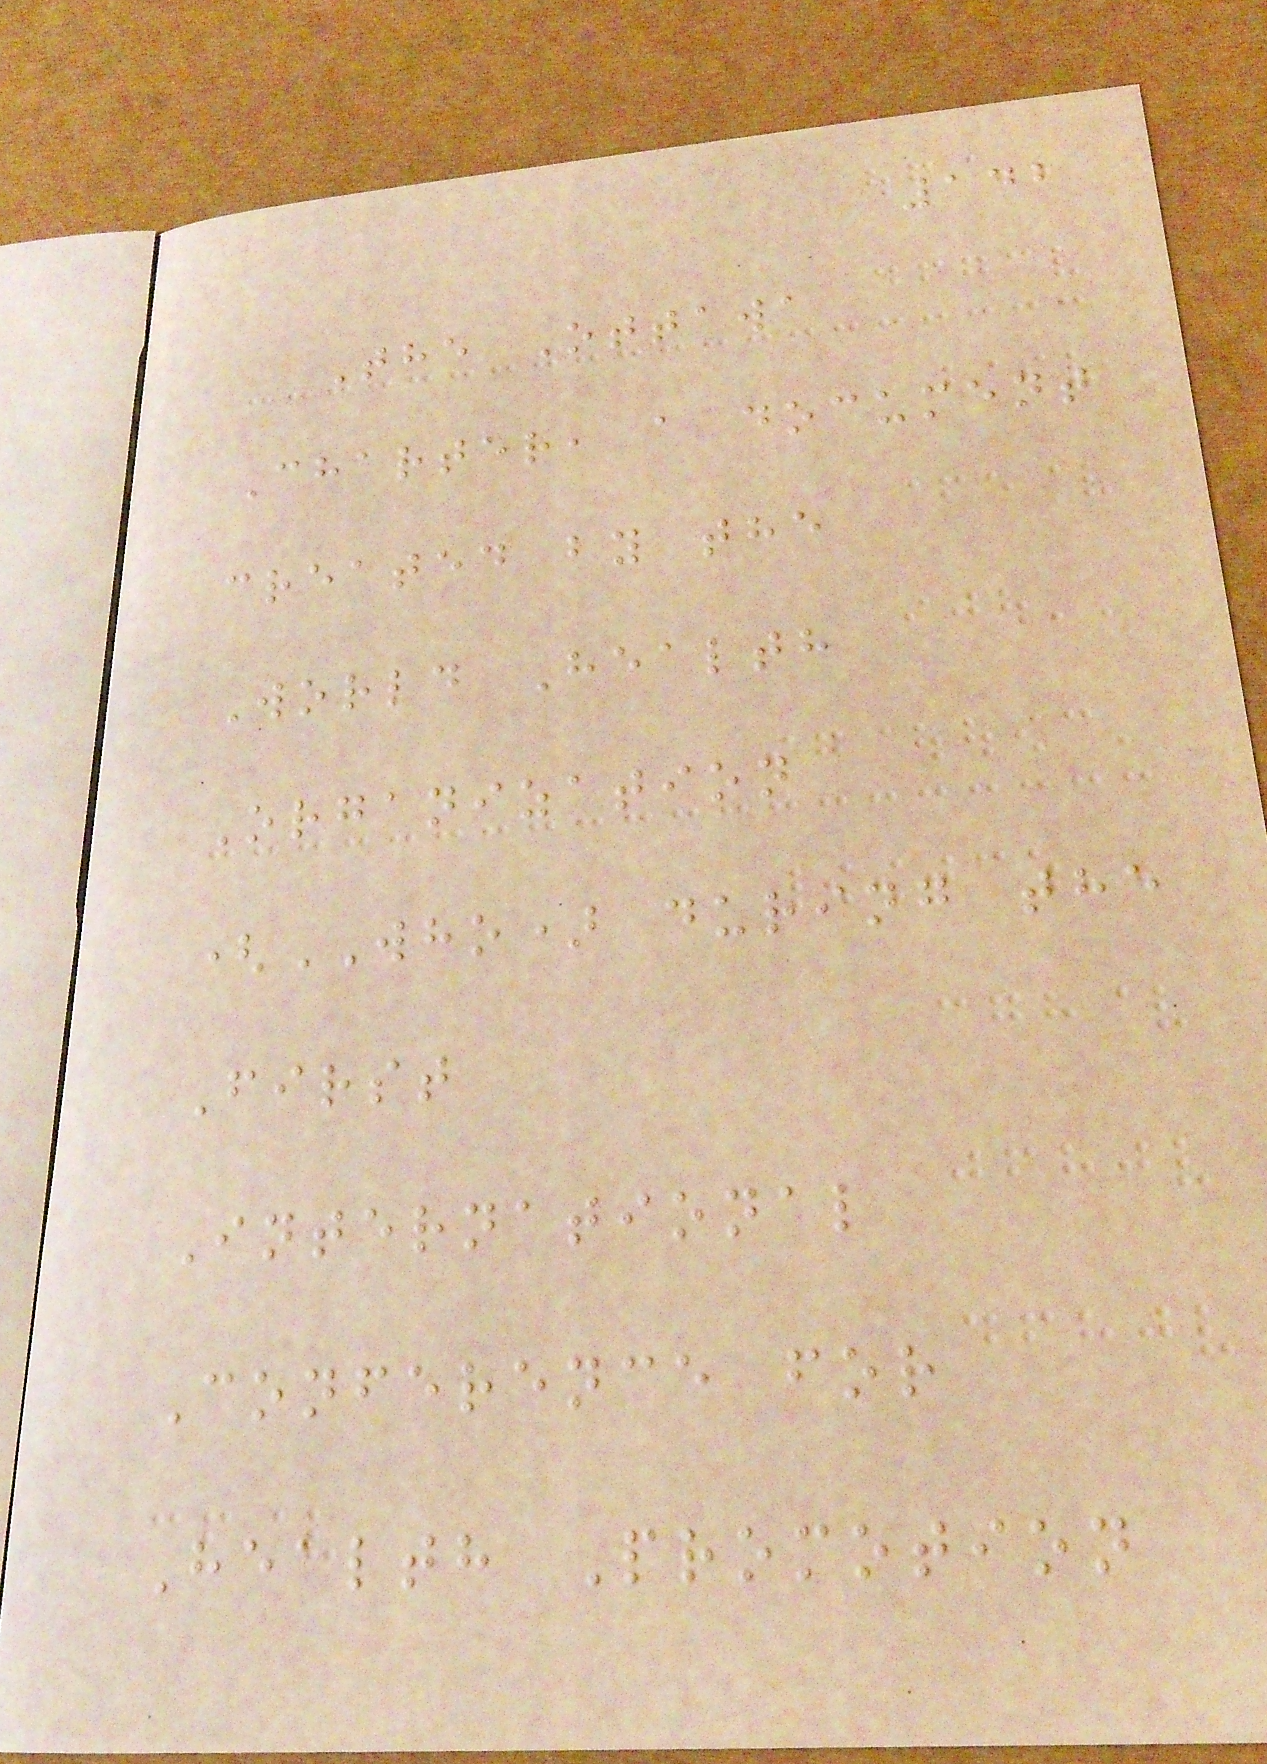142
The Ottawa
Charter, a document
created by the
World Health
Organization
(WHO) during the
First
International
Conference for
Health Promotion
